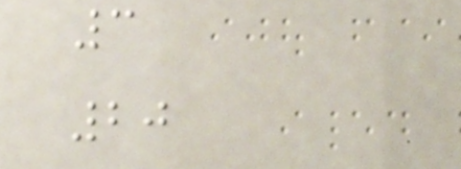3
20
